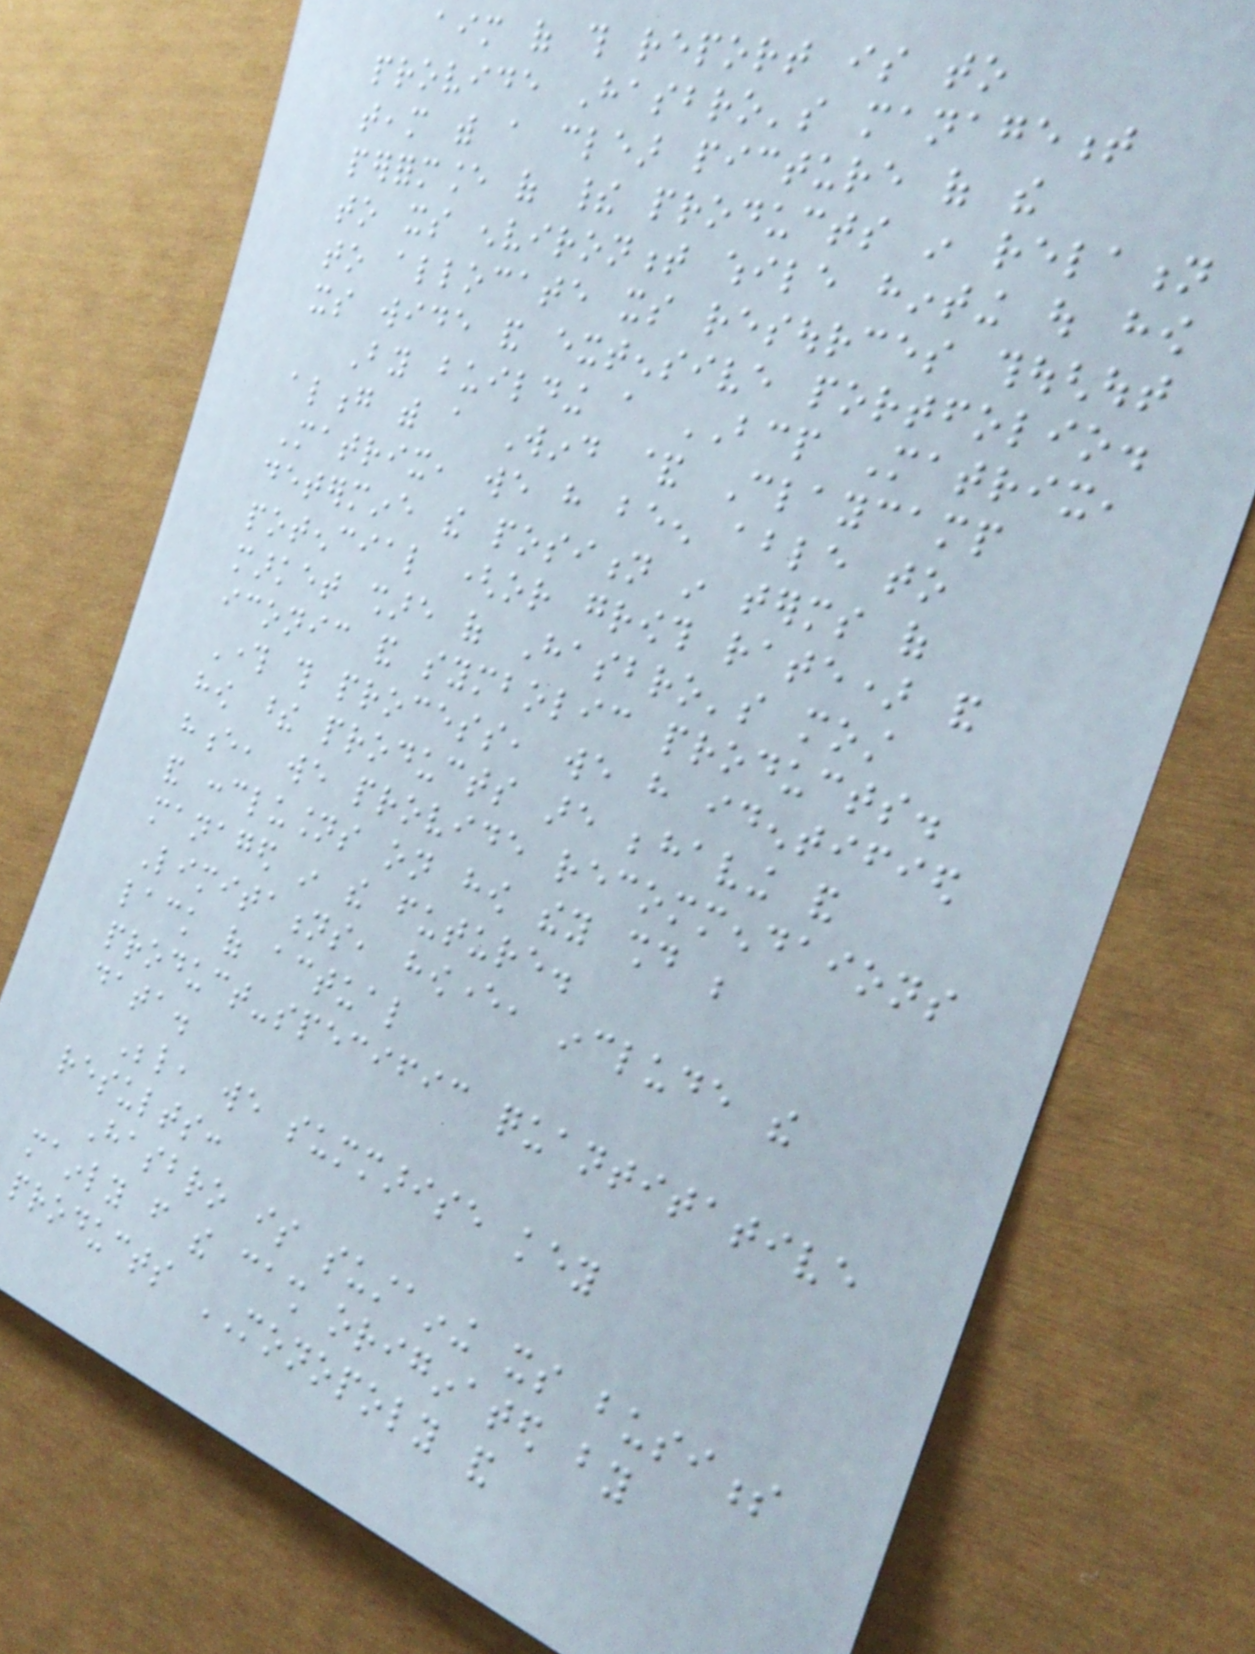aim of this report is to
provide Hasbro's management
team with a clear picture of the
performance of their products in relation
to its environment while hinting out how
to allocate its resources thoughout
its wide and extensive portfolio.
By building a BCP Matrix,
along with a Wind & Claycamp
Matrix, we have been able to
determine the position in terms of
potencial (or growth rate) and
market share of Hasbro's most
iconic and symbolic products.
Through this process, we have identified
how these products are behaving and
hence, we provide recommendaions
and conclusions on how they should be
managed in the future.
Limitations, however, include the
lack of actual
product-specific quantitative
data.
Below, we summarise key
results:
Hasbro is sustaining its business
mainly from the cash originated by
products MONOPOLY and
